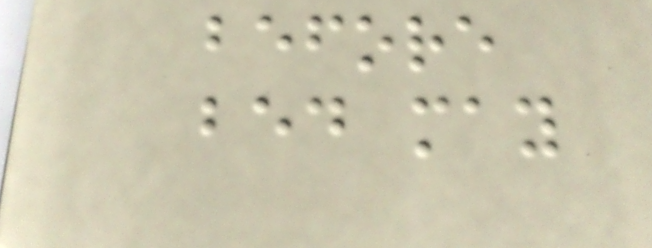before
bed may
